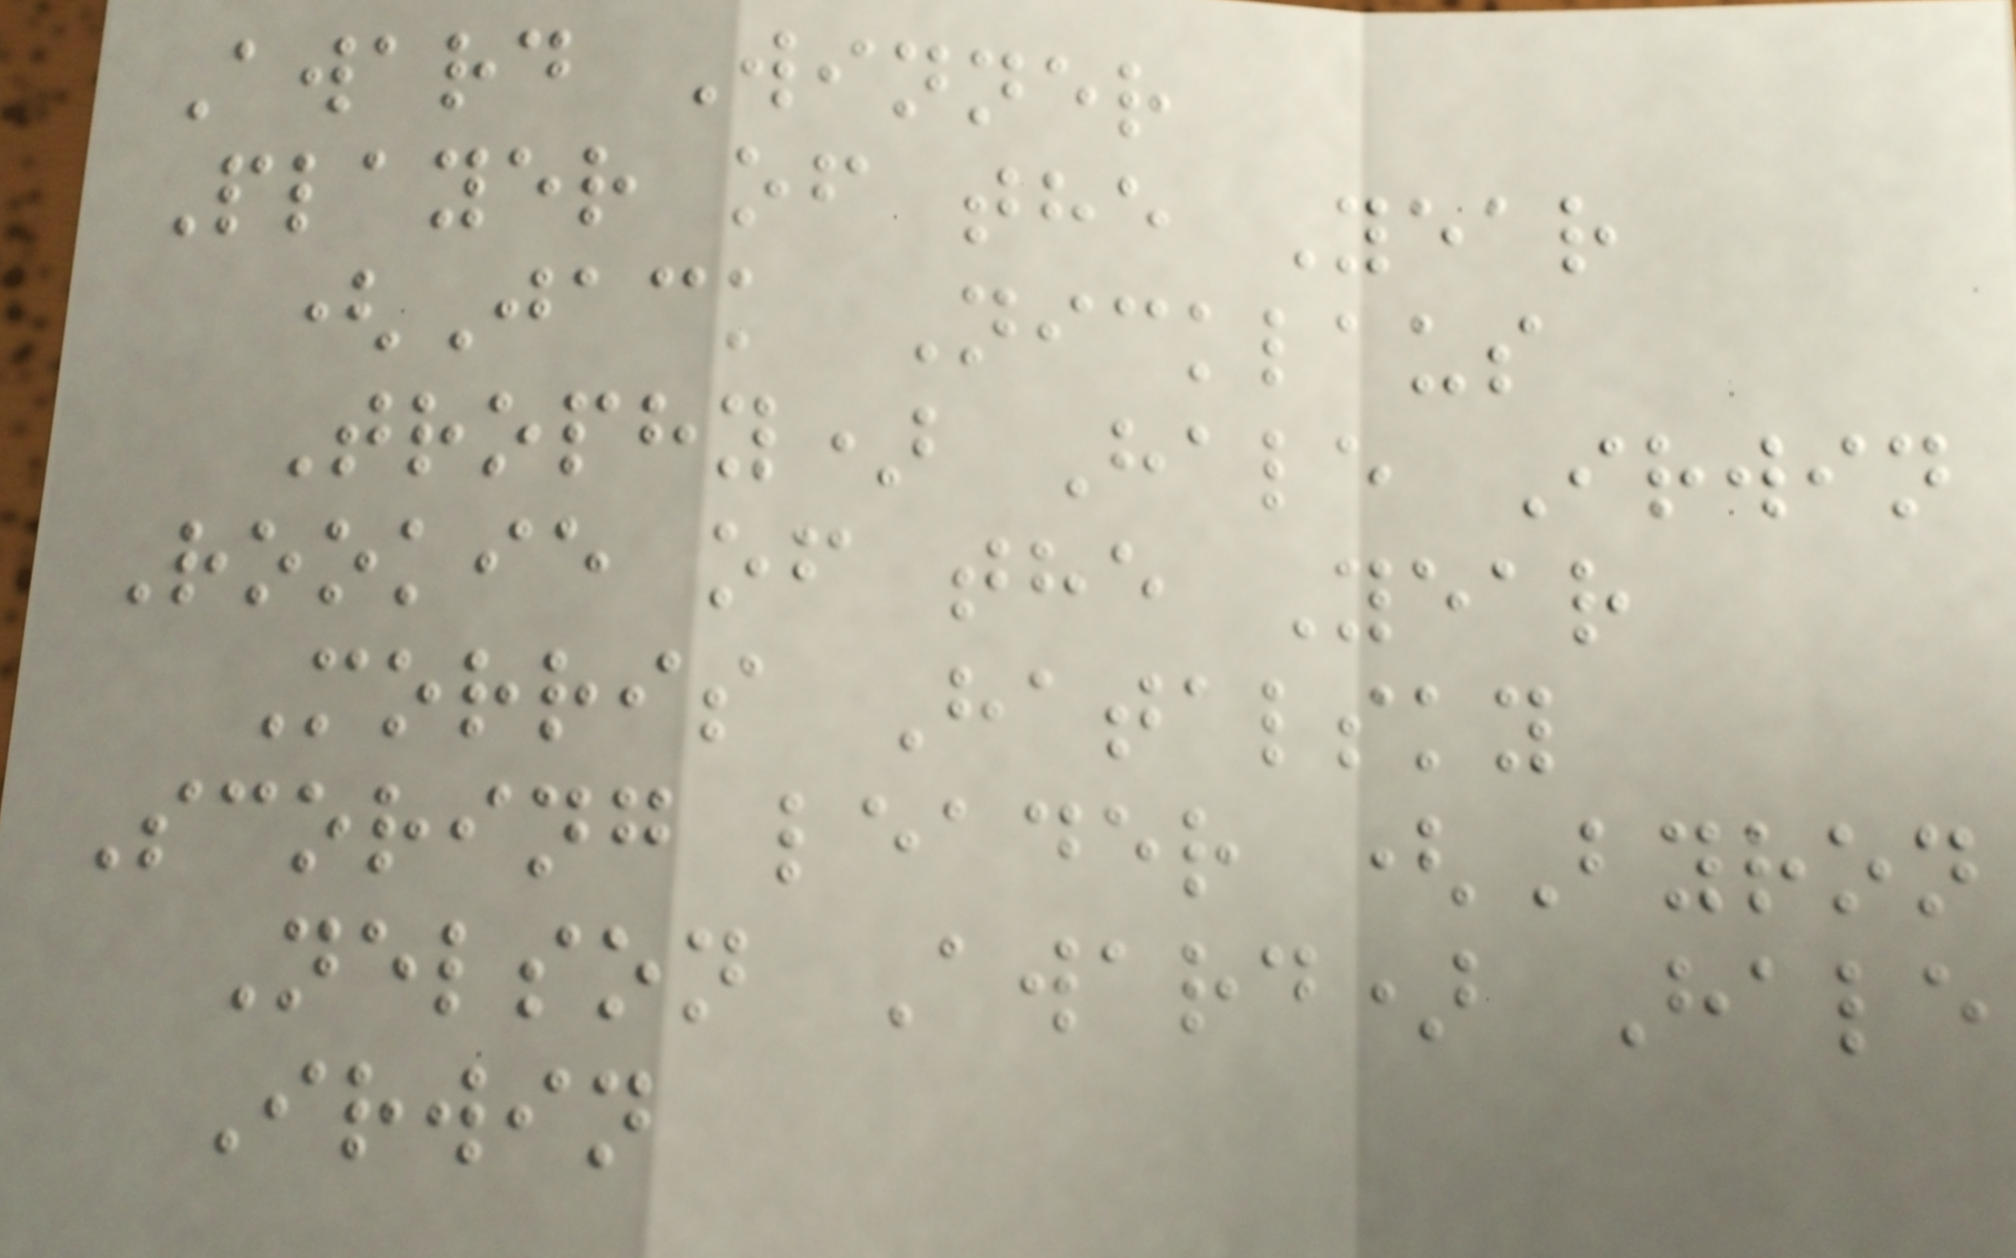Award Winner
Player of the Year
(Jack Nicklaus
Trophy) Hale Irwin
Rookie of the Year
Morris Hatalsky
Scoring leader (Byron
Nelson Award) Hale
Irwin
